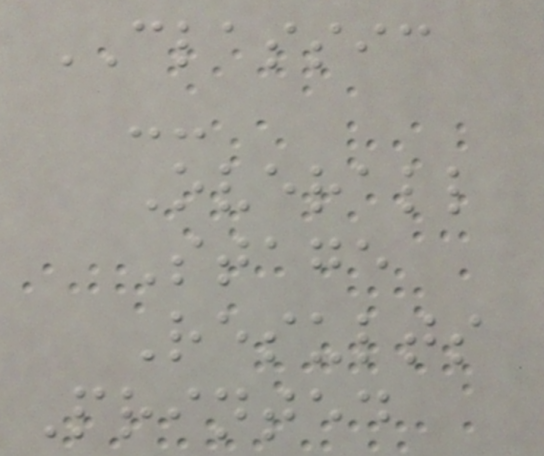CLASSIC
--
Overall
Stage
Results
Printed
